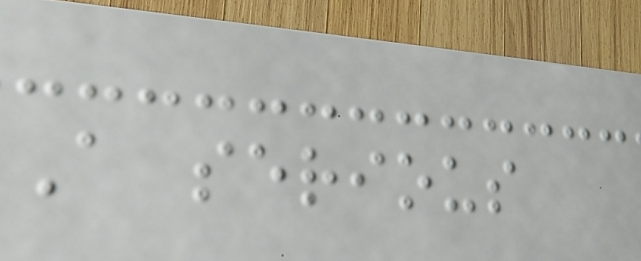A serious
